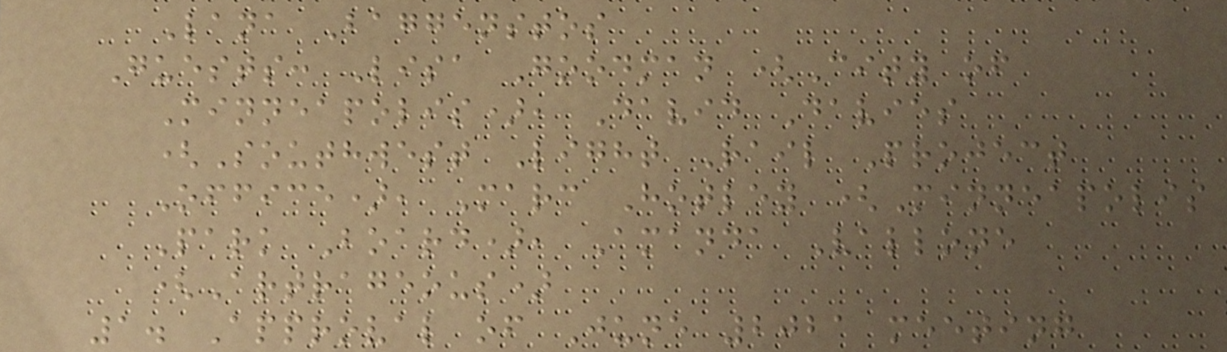Lana Baggenstos
Guests: Lisa Goodman (City of
Minneapolis), David Davies
(Southwest Light Rail Project
Office), Marc Hotley (Minneapolis
Park Board), Amanda Vallone
(Artrageous)
1. Approval of June 2021 meeting
